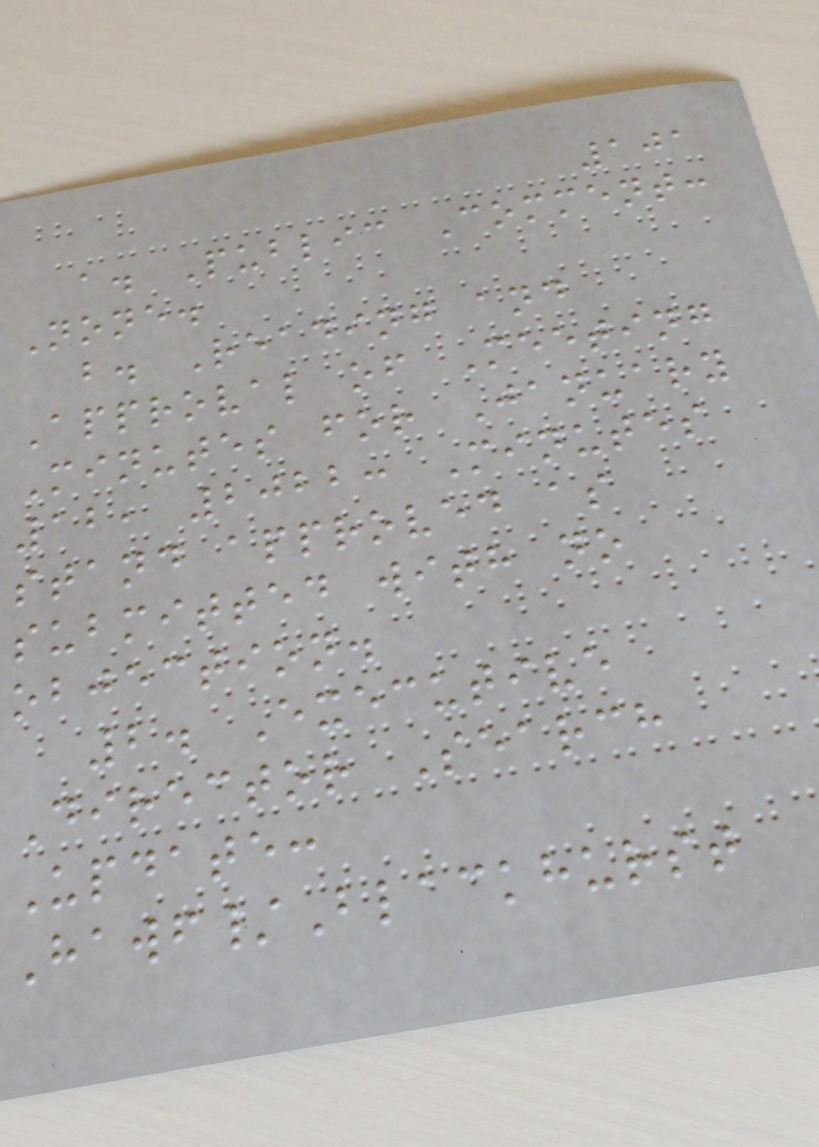101
a. Public Comment:
None.
b. Reading and
Approval of Meeting
Minutes for January
12, 2022: Minutes
stand approved as
submitted with no
objection.
2. Executive
Director Search
Update:
Hawf/Blackhurst
